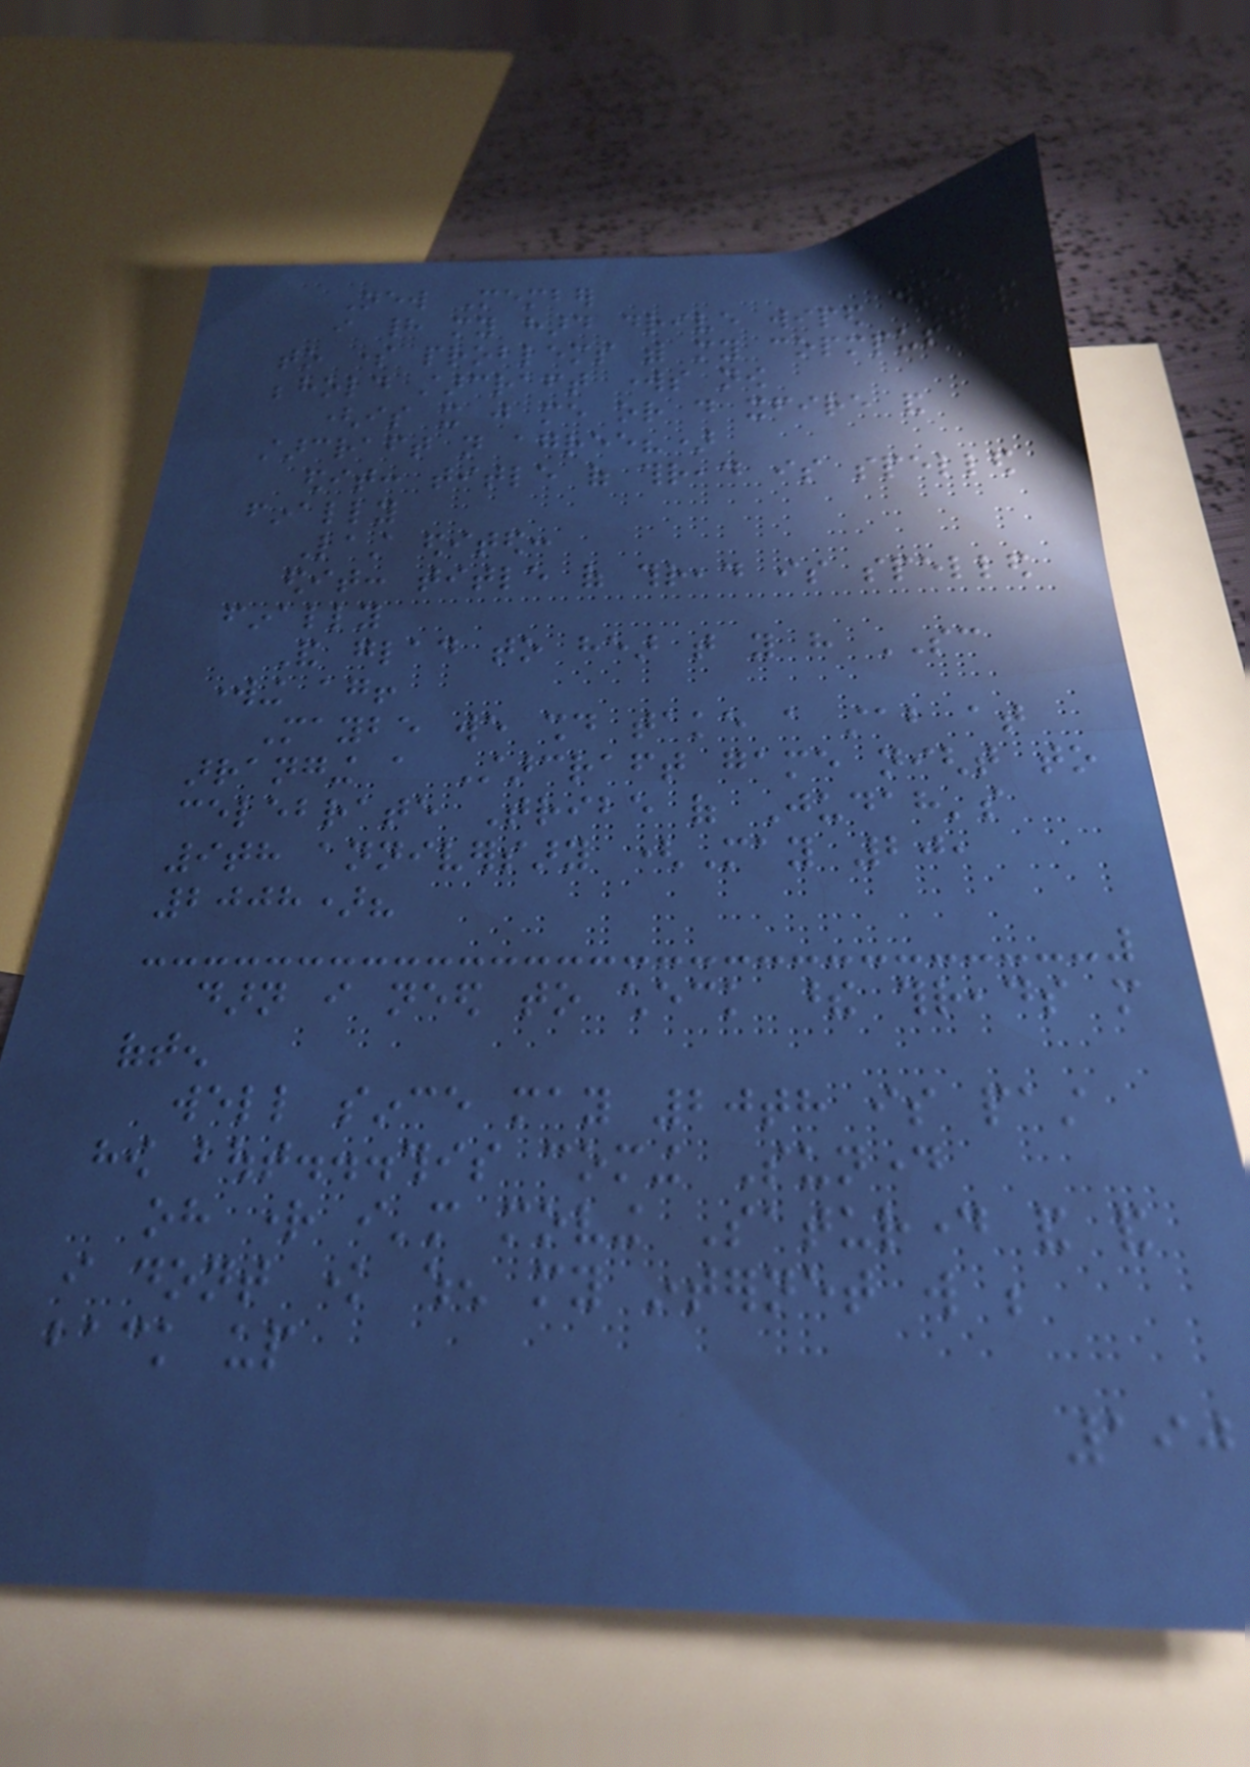New Member
i had my hard drive wiped due
to some problems with my copmputer and
behold starcraft works now
(is it just me or do xfire and
starcraft not agree?)
edit: title of thread is spelled
finally
Last edited:
edit: title of thread is spelled
finally
And glad to hear that you have SC
working again!
Maybe we should take a stab at
arranging a Starcraft game night to
celebrate Tribe of Judah's
9th anniversary (May 20,
2008)?
darn i need to check these threads more
often
well since may 20th is past
how bout...this coming Sunday
oh right i'm moving Saturday and and
i dont know when my internet will be
back up
190
